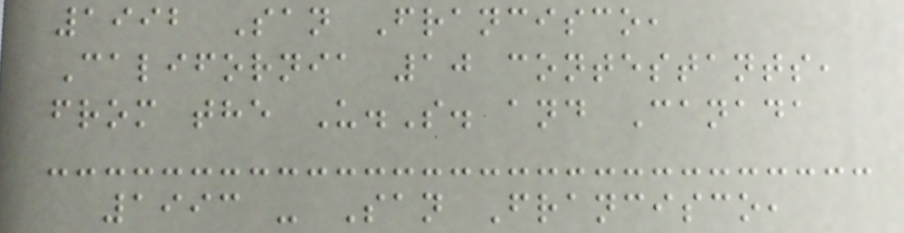1992 San Francisco,
California 10 contestants,
from the U.S. and Canada
1993 - San Francisco,
